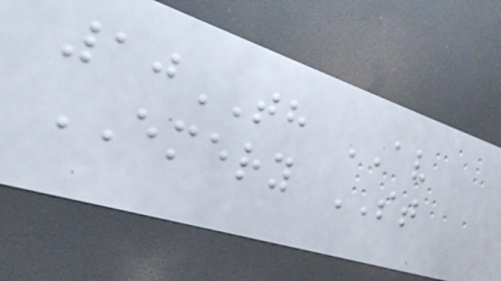10TH AV
EMERY ST
